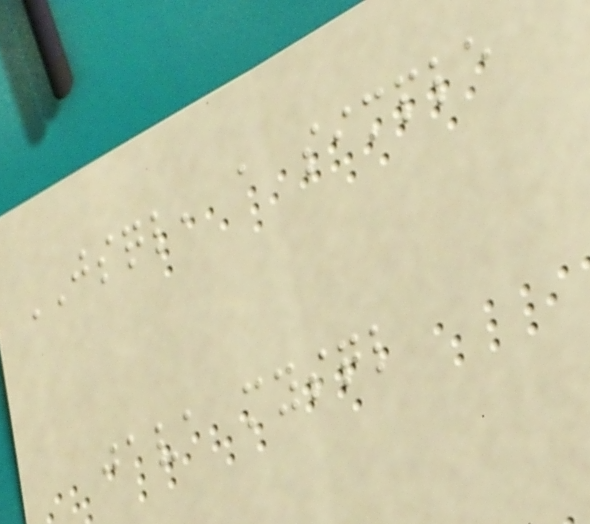JSQL, a simple
java mysql
